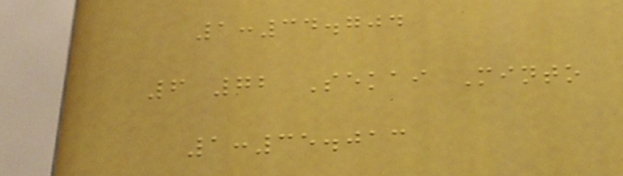1:34.704
6 72 Sekai Minto
1:35.013
